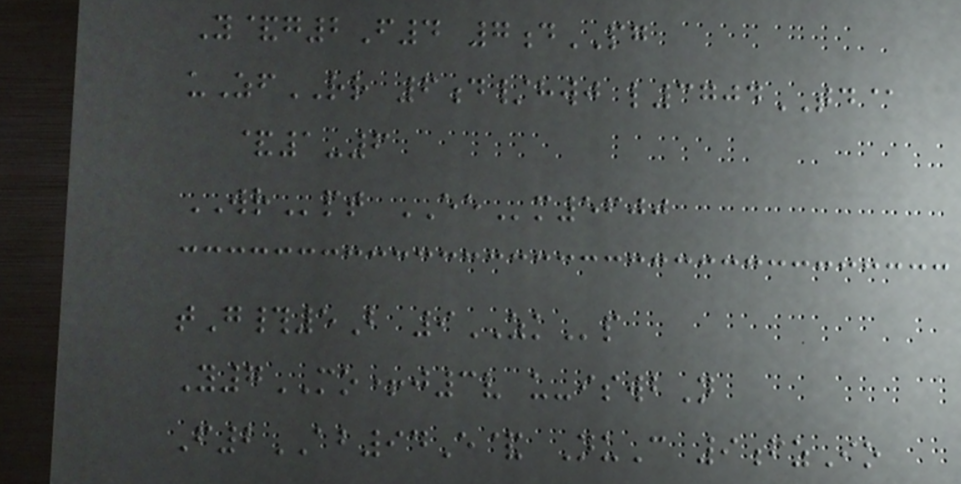Y&g2F4 7dPG
uZfRR 6d/hwj l3704TD@
&1-6
WRpt EEm5600
tG#5B 9ZKp
Y7MO+j3v u-iswbN
F2AB94E& NuC 9fzIo
